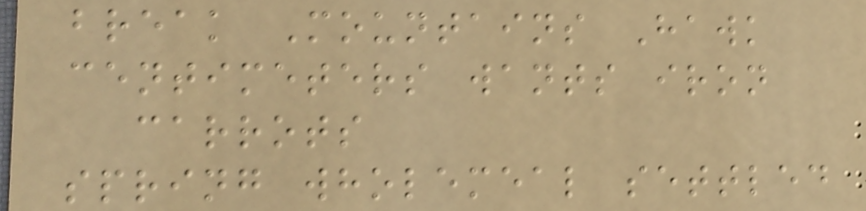break Mountains Hawk
centimeters wants iron
carrots
spring wholemeal settled
